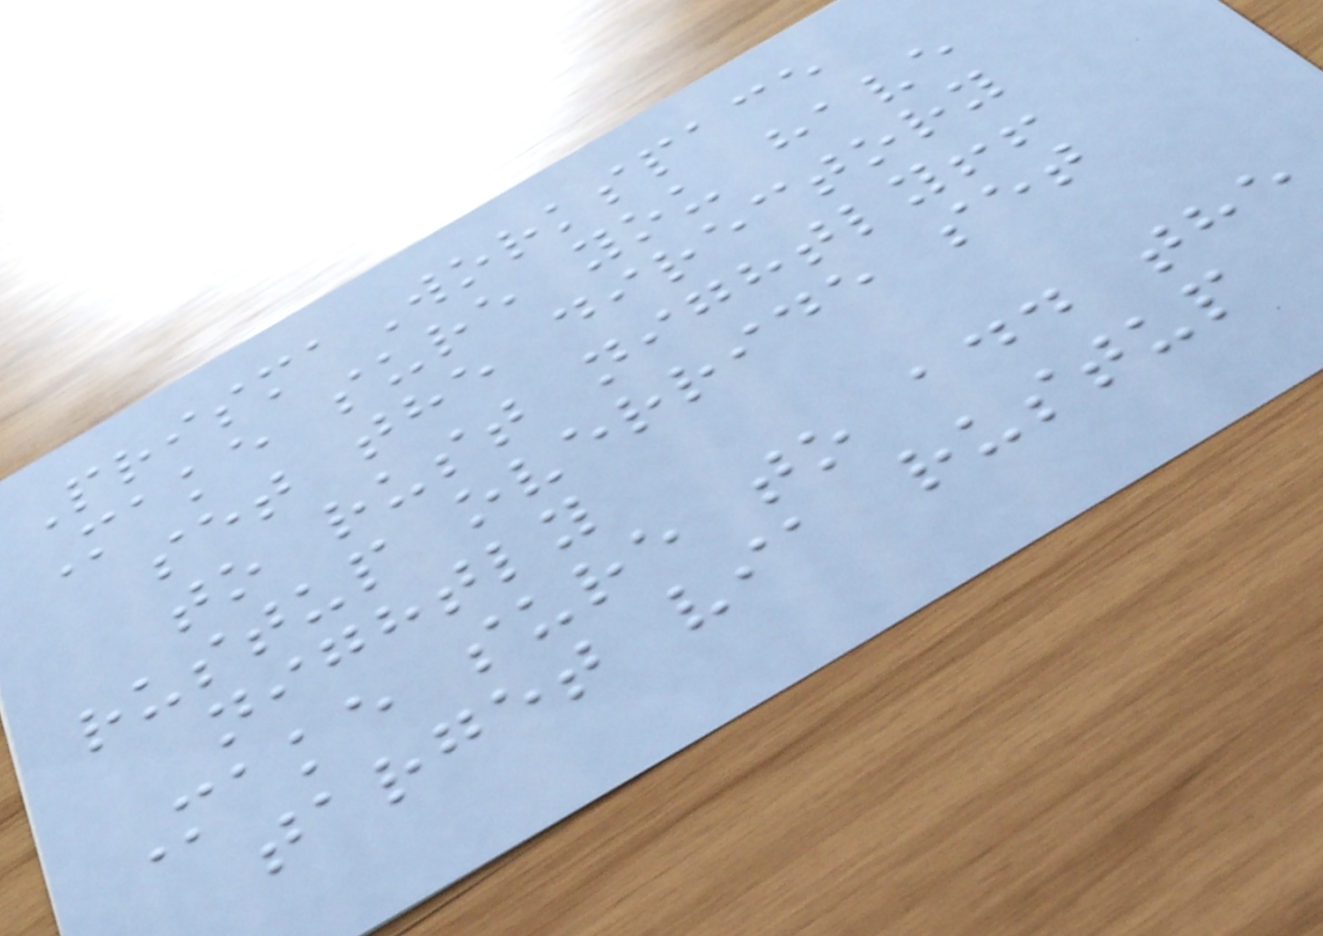PrismaWorkspace
Make sure you have
set the directory
to rust nightly!!
rustup override set
nightly
Make sure to add the
target via rustup
